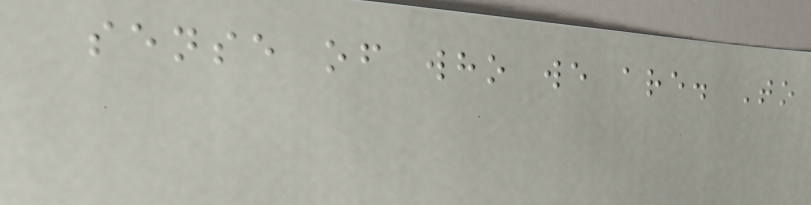sense of who we are. To
